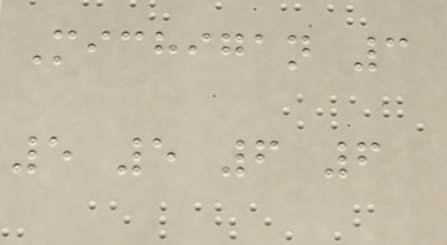Michigan 3
5 5 6 6
